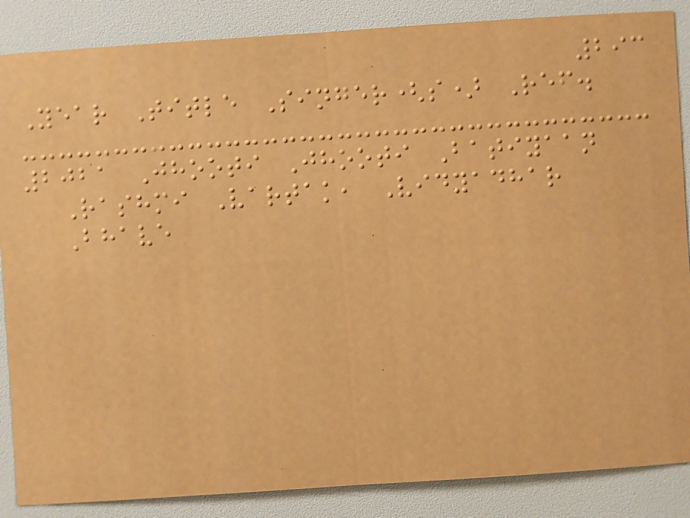293
Year Title Singer(s) Ref.
2021 Jhooti Jhooti Batiyaan
Rashmi Vartak, Vidyadhar
Bhave
